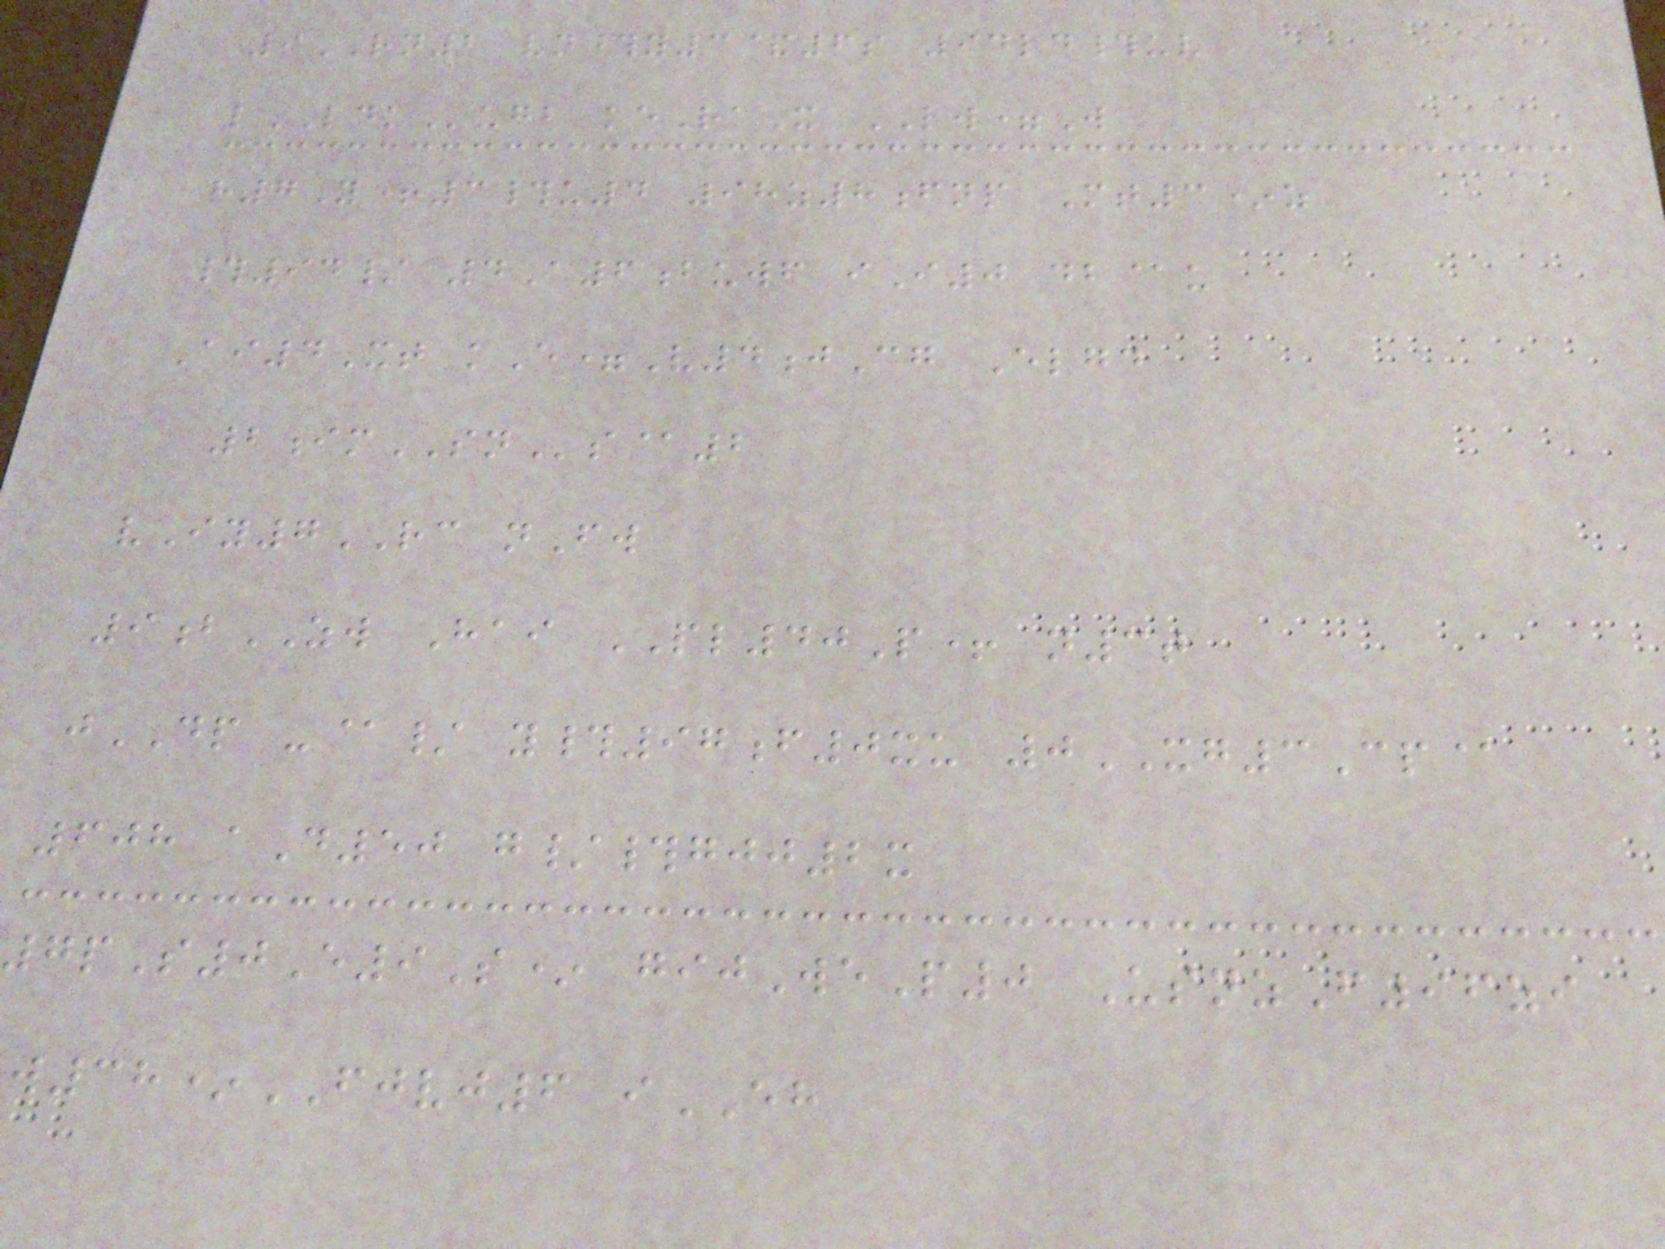9RN2 vn#y3&6s 94ld#uv
lLDKugb keRaX LW=W
h7Y+3#u4 98z8fnp Mt3*z
#94/ 4A6buwf iI0 db@u
Ai4Xt kE=V4jCg Elgd
2imSNs@2
vIy7RC nFw
9bZW Hai PL40P+ n3t
jDP -@/ y#97f0xu 0XG3Cp@
608 aD50 g/#gjj2x
7pS0E9S* gijWeP0 UsnzF96zi
38*FJVJ6 iEH
